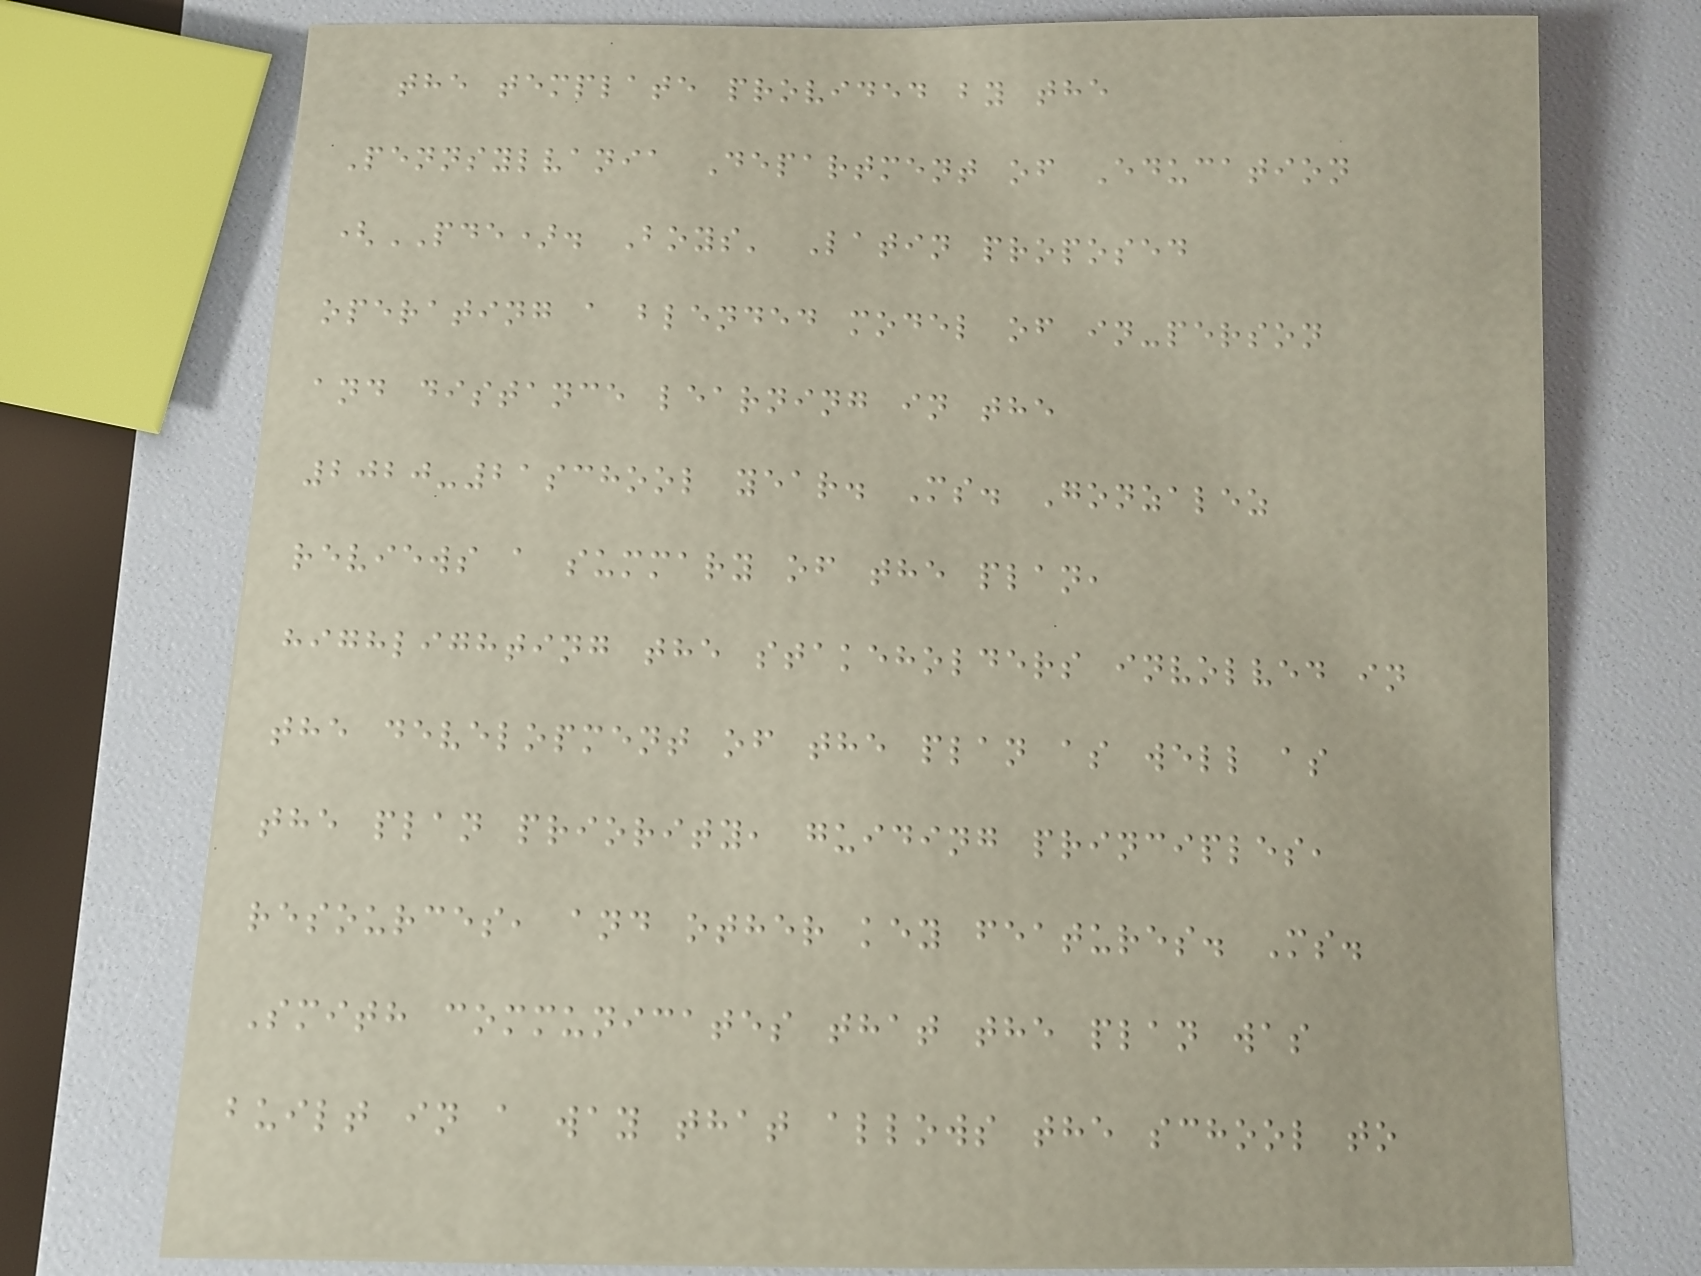the template provided by the
Pennsylvania Department of Education
(PDE). Boys' Latin proposed
operating a blended model of in-person
and distance learning in the
2020-21school year. Ms. Gonzalez
reviews a summary of the plan,
highlighting the stakeholders involved in
the development of the plan as well as
the plan priority, guiding principles,
resources, and other key features. Ms.
Smith communicates that the plan was
built in a way that allows the school to
